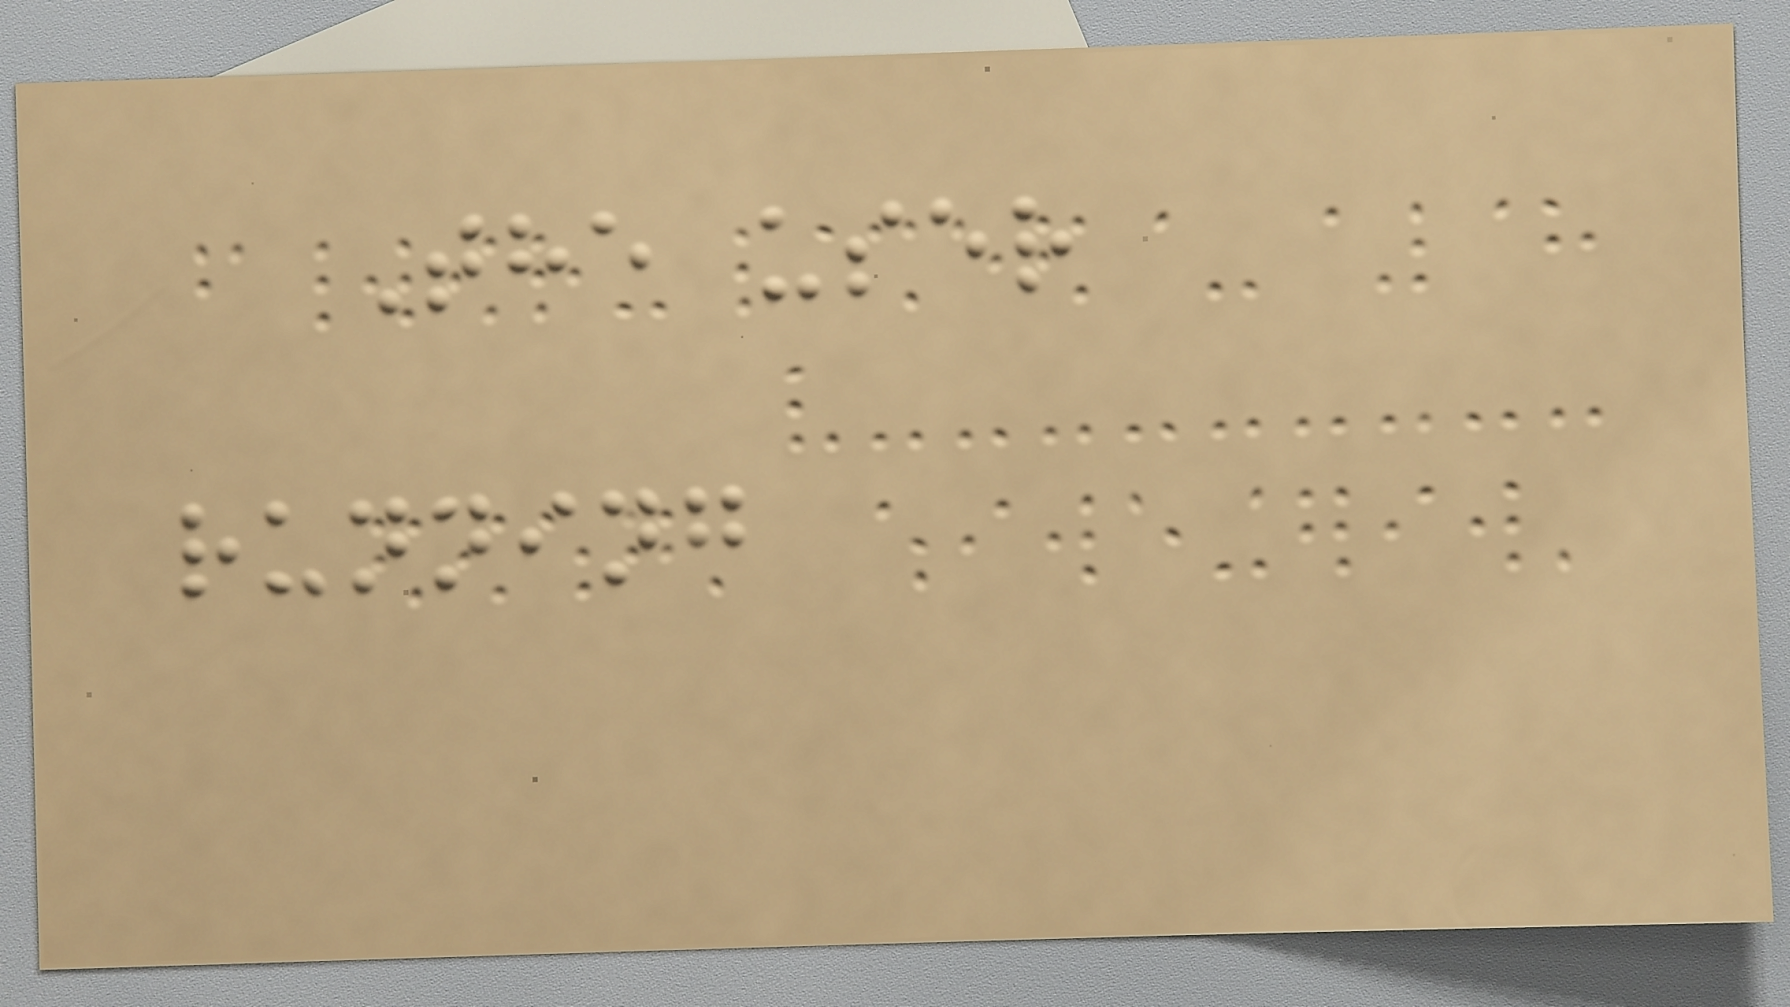The user
running
